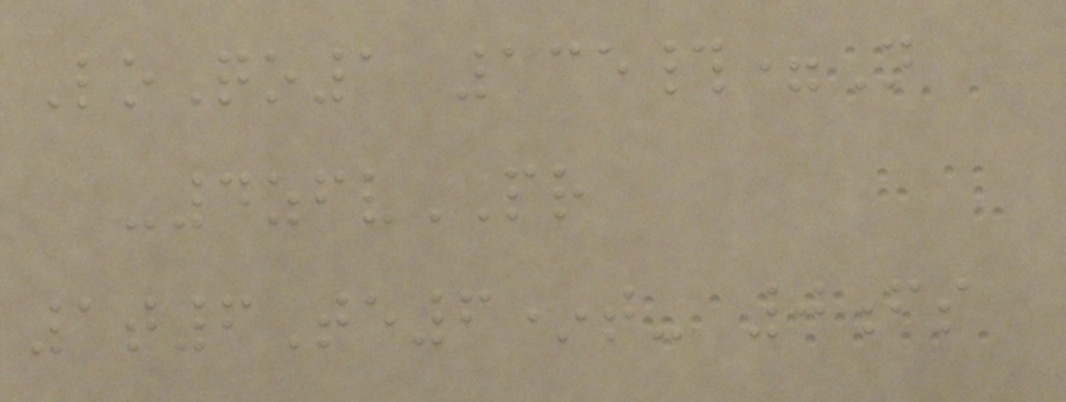LoQo1 135#=N
-4zfvPR
1t6Te6*t- 0fs
